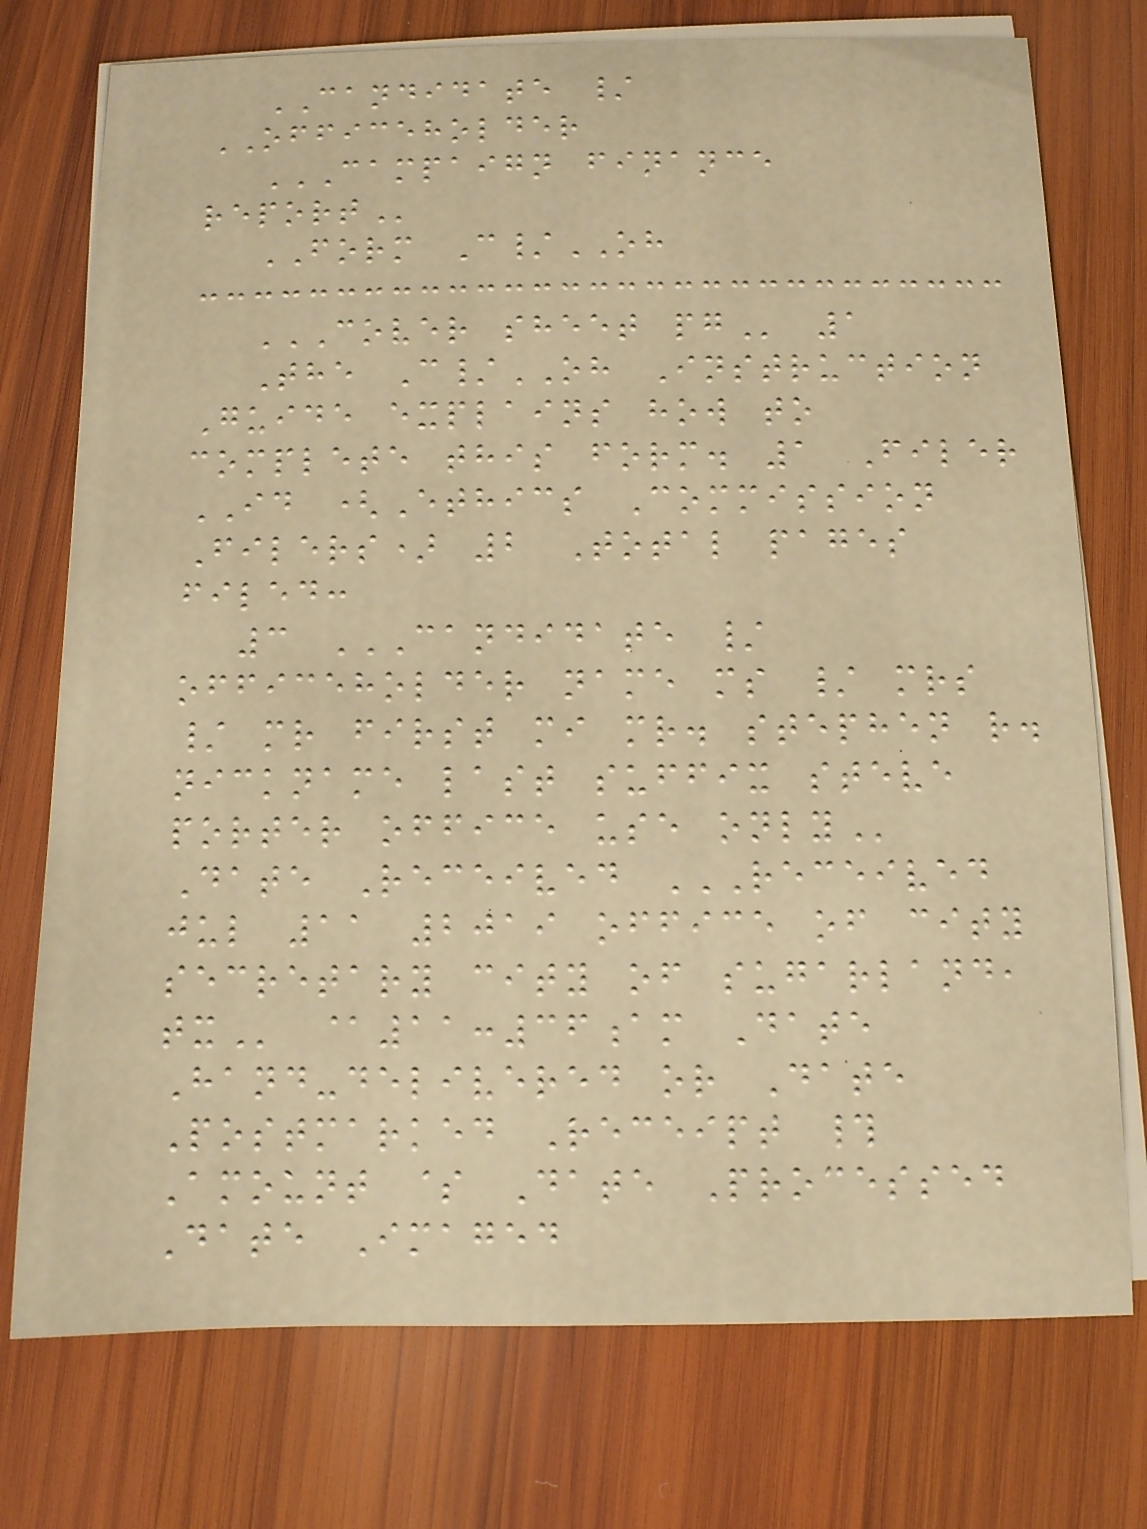CANDIDATE /
OFFICEHOLDER
CAMPAIGN FINANCE
REPORT
FORM C/OH
COVER SHEET PG 1
The C/OH Instruction
Guide explains how to
complete this form. 1 Filer
ID (Ethics Commission
Filers) 2 Total pages
filed:
3 CANDIDATE /
OFFICEHOLDER NAME MS / MRS
/ MR FIRST MI MR. STEPHEN R.
NICKNAME LAST SUFFIX STEVE
PORTER OFFICE USE ONLY
Date Received RECEIVED
JUL 11 2019 OFFICE OF CITY
SECRETARY CITY OF SUGARLAND,
TX @11:36am Date
Hand-delivered or Date
Postmarked Receipt #
Amount $ Date Processed
Date Imaged
